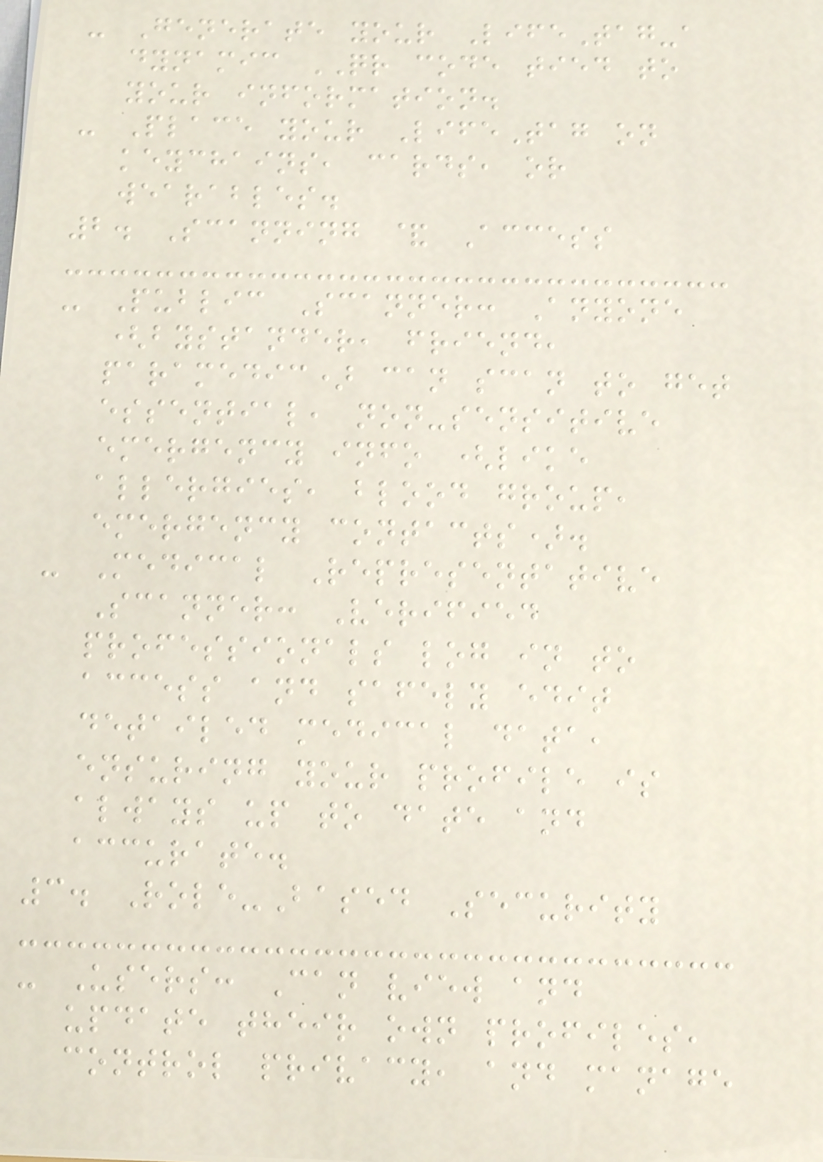- Generate your LifeTag-a
dynamic QR code tied to
your information.
- Place your LifeTag on
keychains, cards, or
wearables.
2. Scanning & Access
- Public Scanner: Anyone
(bystander, friend,
paramedic) can scan to get
essential, non-sensitive
emergency info (like
allergies, blood group,
emergency contacts).
- Medical Representative
Scanner: Verified
professionals log in to
access and safely edit
detailed medical data,
ensuring your profile is
always up to date and
accurate.
3. Role-Based Security
- Users: Can view and
update their own profiles,
control privacy, and manage
